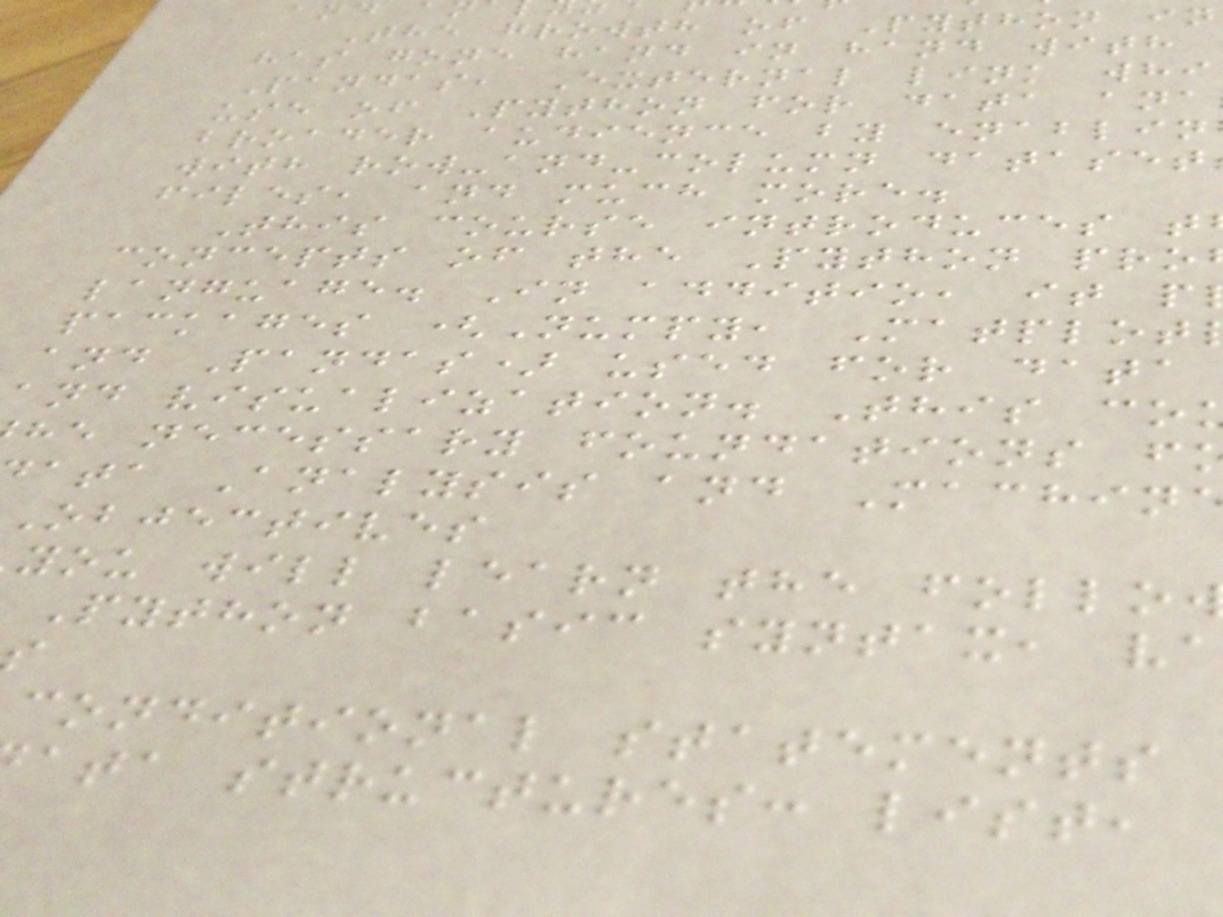The growth of Python in
has gone hand in hand with
Pandas, External link whi
use of Python for data ana
broader audience by enablin
with row-and-column dataset
files, and much more.
This course introduces t
concepts of the Python pro
language. In additio, it p
packages (Numpy, Matplot
and Pandas) used for data
and visualization. This co
he necessary foundations f
ata Analysis and Machin
Objectives
you will learn the follo
Python basic syntax, va
conditional statements
ata structures: list,
